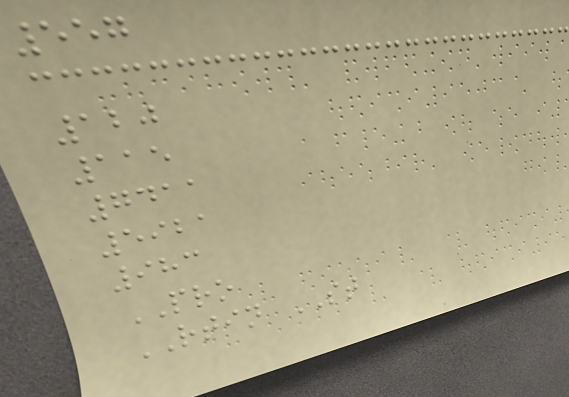557
120
115
7411
5921
983
PRO
RTIN ST
